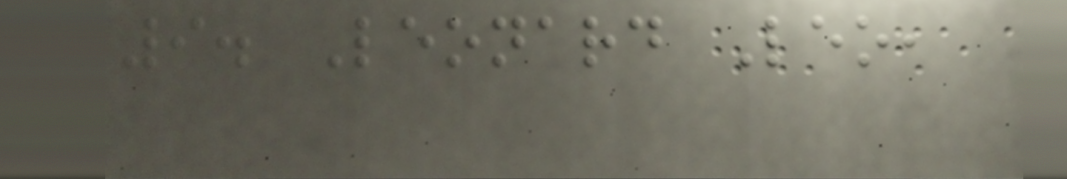9. Leonard Leo,
